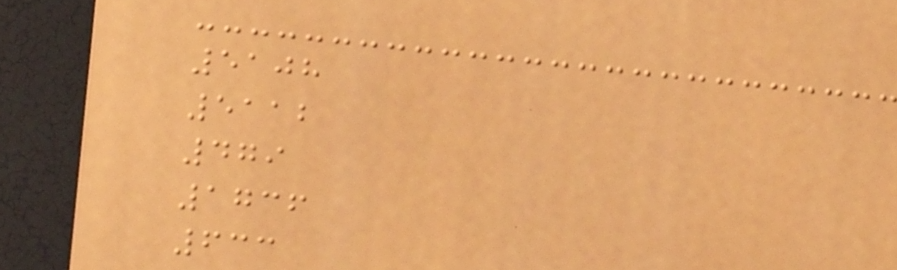5108
5112
479
1736
633
